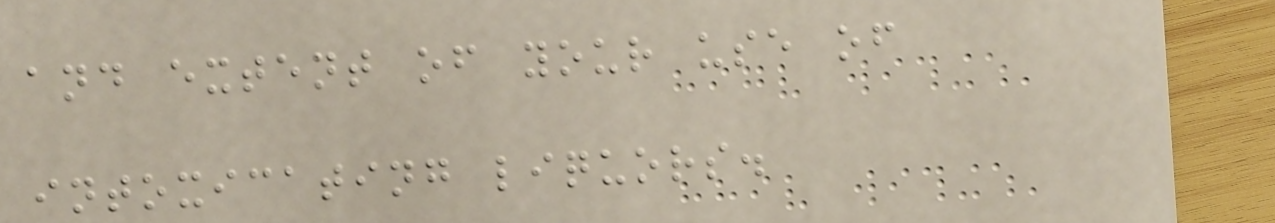and extent of your use of
intoxicating liquors.
